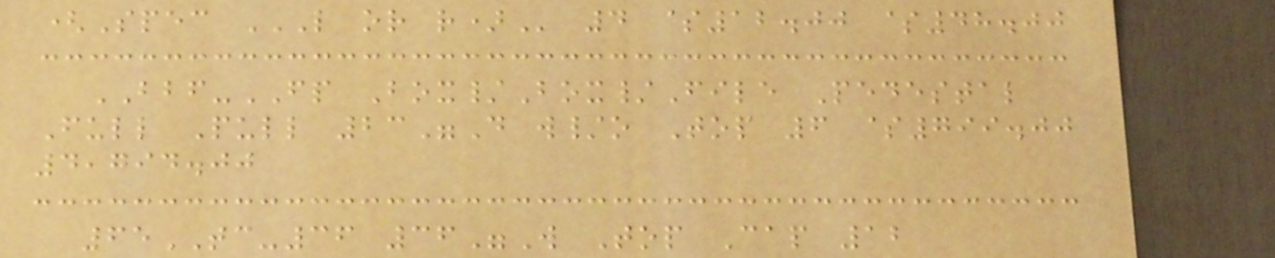(Spec L OR R) 4 $12.00 $48.00
BBF-FP Box/Box/File Pedestal
Full Pull 23"D w/o Top 6 $799.00
4,794.00
65TC-36 36"W Top Cap 12
